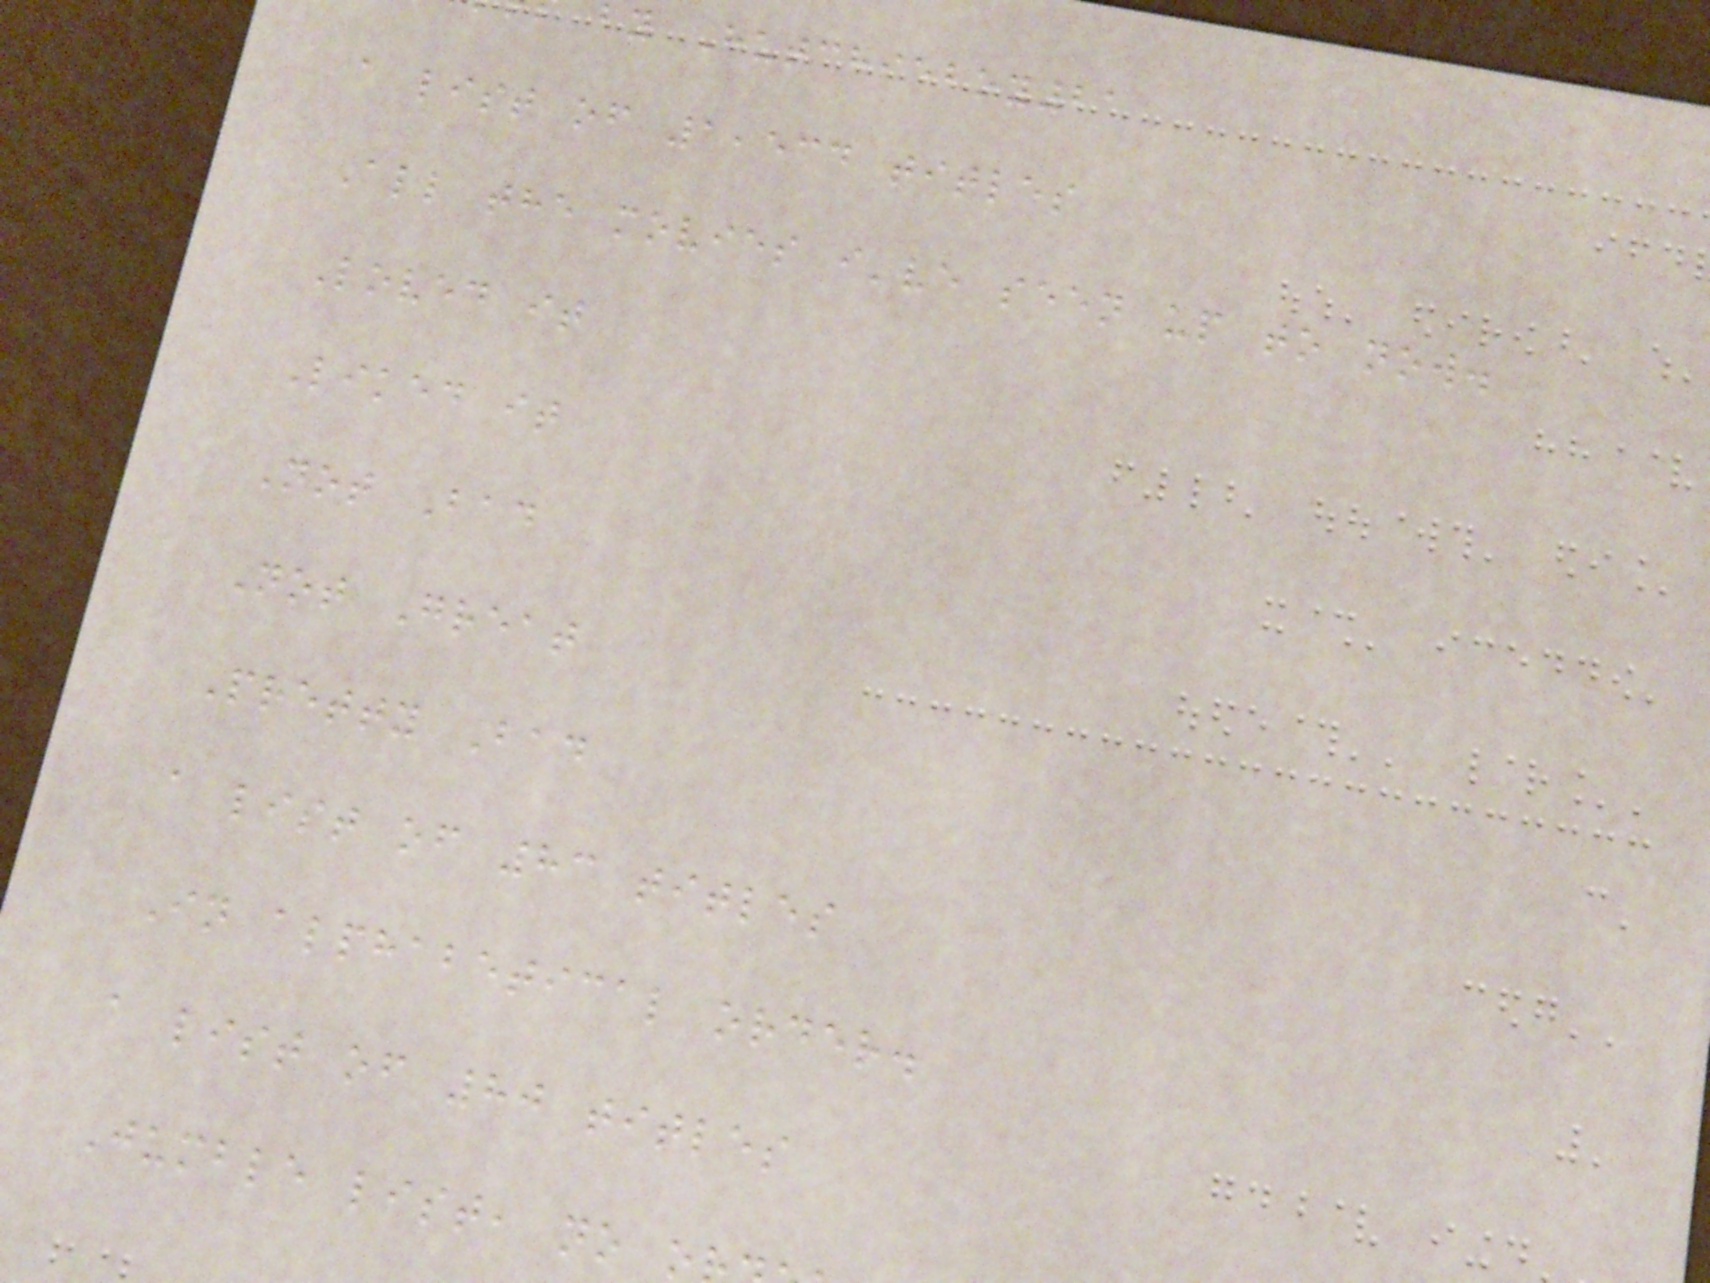by Hutchieboy21
a list of 1,534 titles
All the movies i've seen up to now.
Loved it
Liked it
Not Bad
Not Great
Pretty Bad
a list of 83 titles
In alphabetical order.
a list of 80 titles
Jumble list, no o
